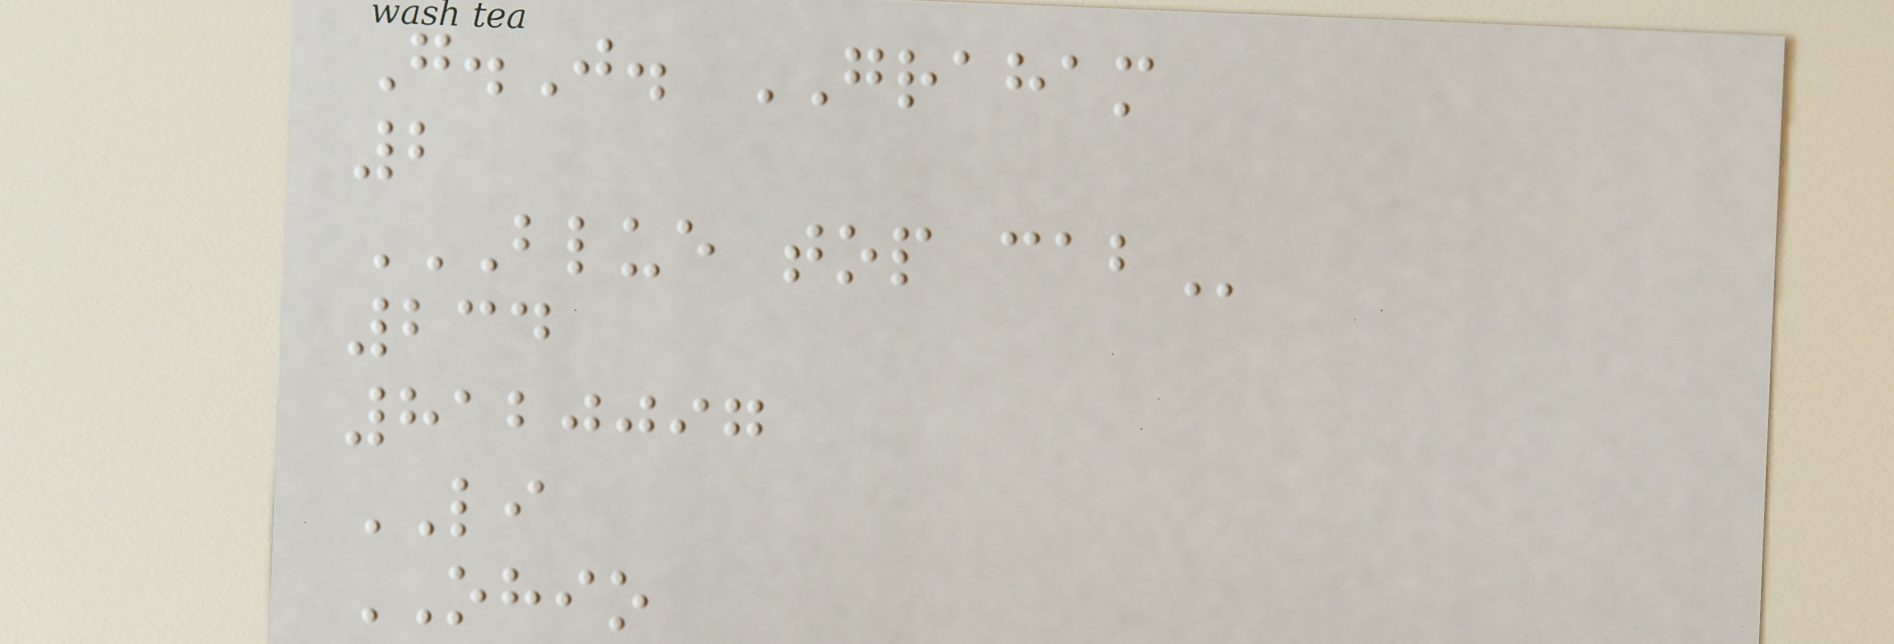G.J. GRAHAM
2
BLUE TOP CAB
234
8120097
LI
OHIO
